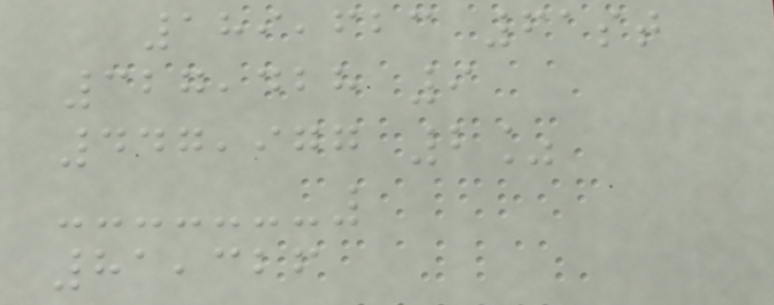189,623 61st
327,428 9
447,977 2%
81,326
